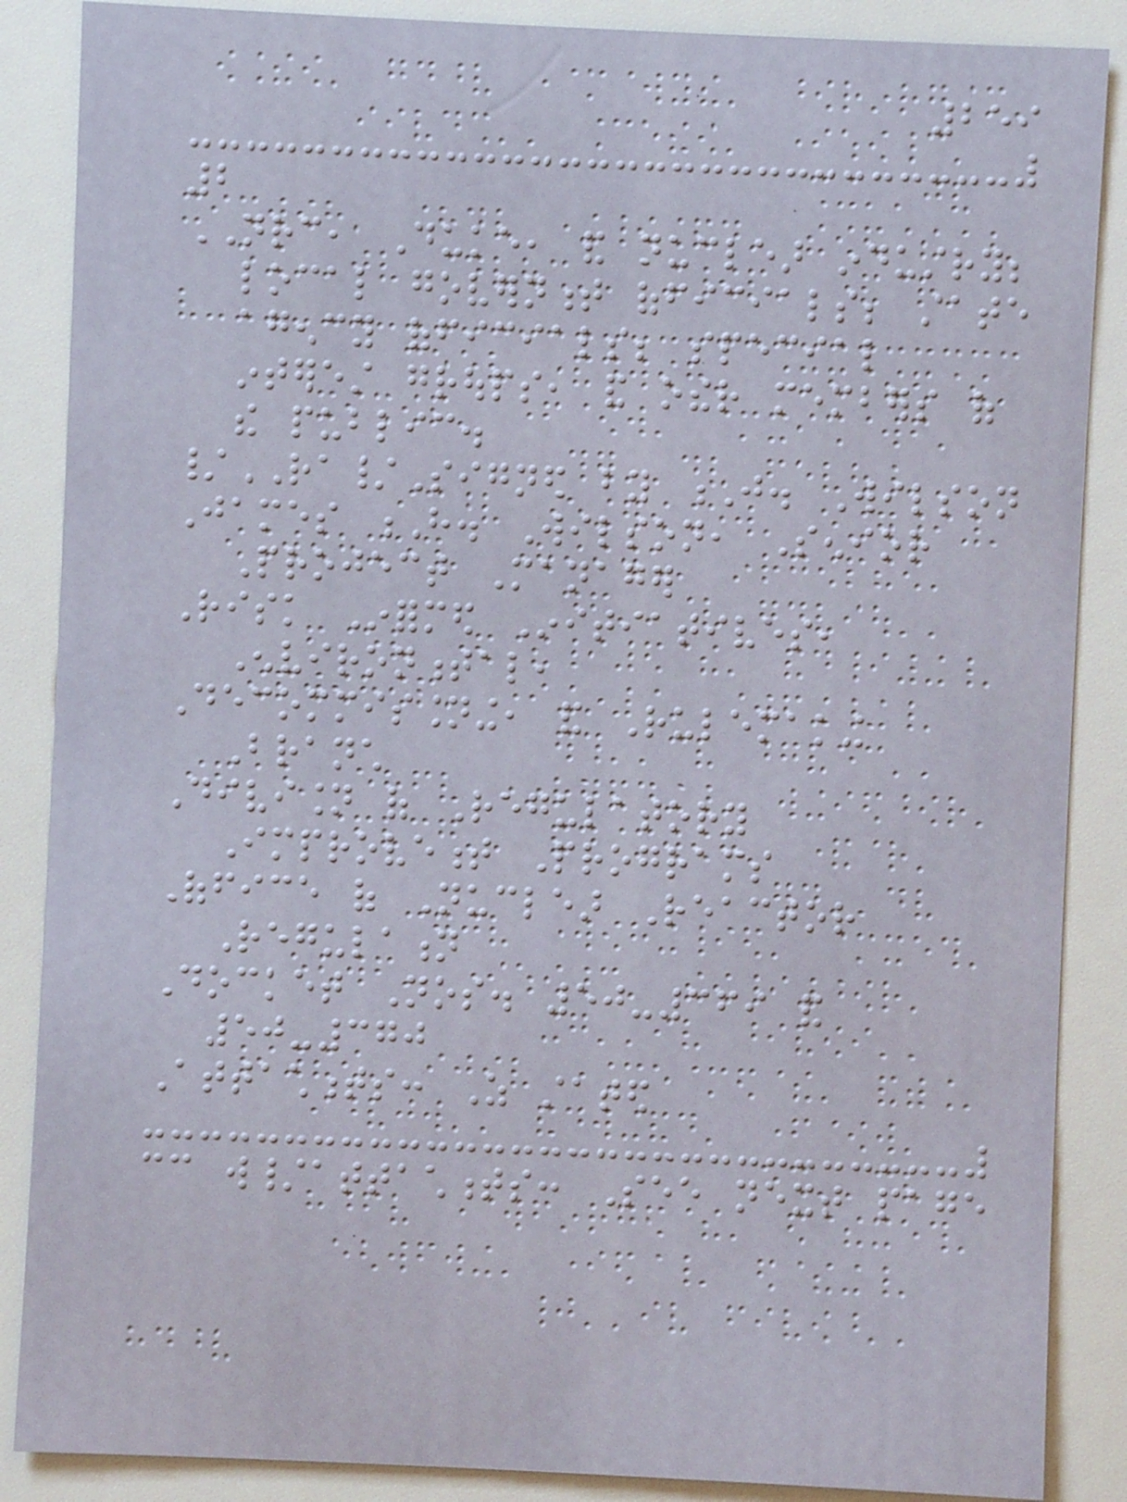259
2
NRC, Duke, and nuclear industry;
local government officials; state
agency officials; special
interest groups, and other members of
the public.
/RA/Signed by J. Wilson
James H. Wilson, Senior
Project Manager
Risk Informed Initiatives,
Environmental,
Decommissioning, and Rulemaking
Branch
Division of Regulatory
Improvement Programs
Office of Nuclear Reactor
Regulation
Docket Nos. 50-369 and
50-370
Attachments: As stated
cc w/attachments: See next page
